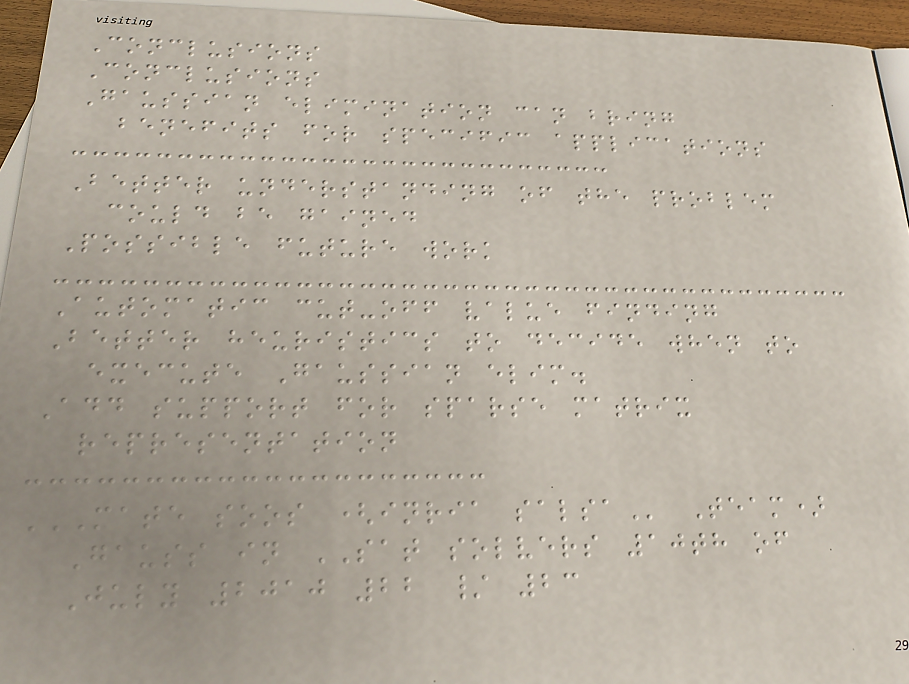Conclusions
Conclusions
Gaussian elimination can bring
benefits for specific applications
Better understanding of the problem
could be gained
Possible future work
Automatic cut-off value finding
Better heuristics to decide when to
execute Gaussian elim.
Add support for sparse matrix
representation
MATE SOOS (INRIA SALSA Team)
Gauss in SAT solvers 10th of
July 2010 22 / 23
